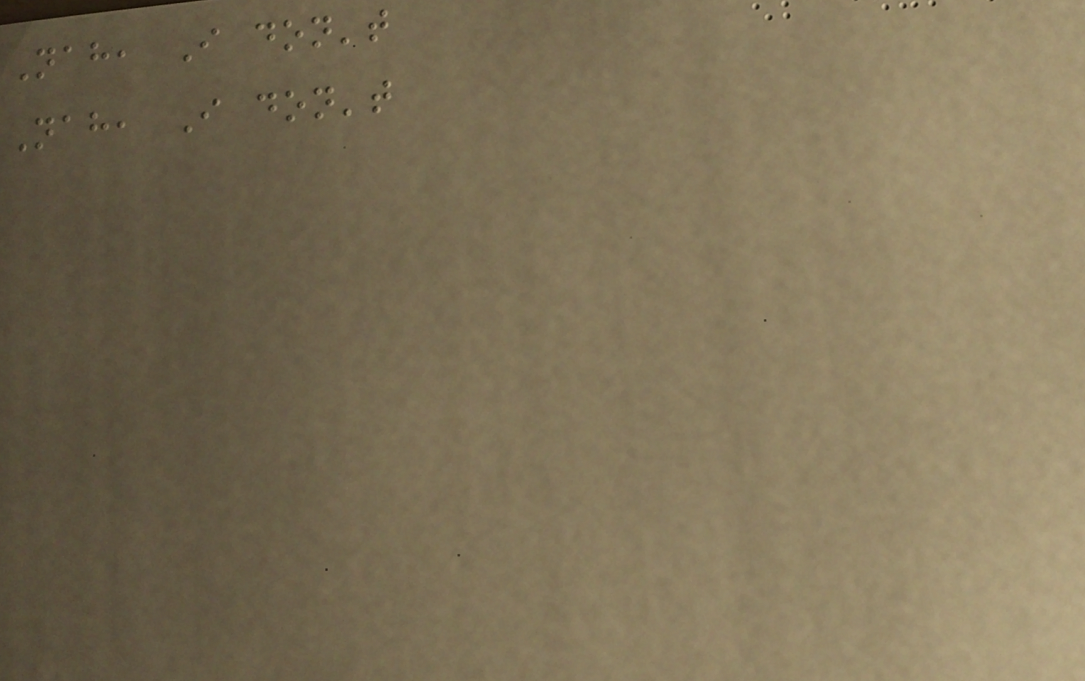Nah, I don't
Nah, I don't
